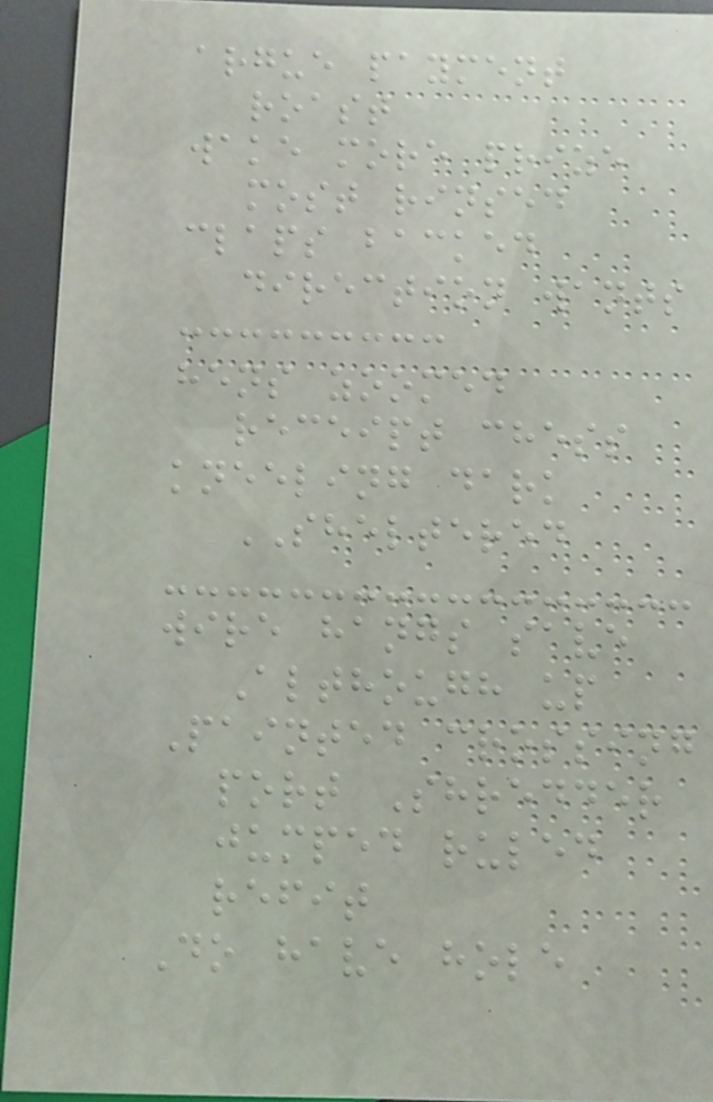argue payment
roast
wake more prize
most rinsed
claps backed
direction wants
hens zoomed
receipt chess
kneeling dark
SHELTERED
wire hangs save
Although up
Painted crossing
port Shredder
jumped ruled
refit
Do have hole
